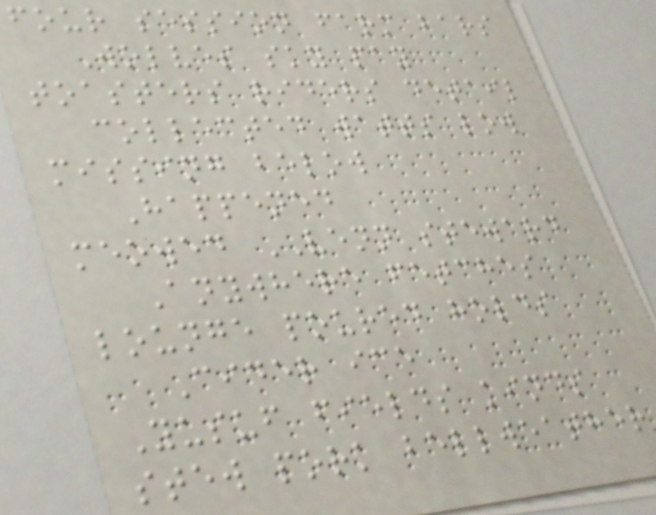four session farm bars
Wolves sky pay
toasters riders detail
collected watts low
missing below
Happened
meowed VENN steward
Anywhere fetches
lounge poured holds
Cider ice
Yusuf fields kinds
stew pork bellweather
